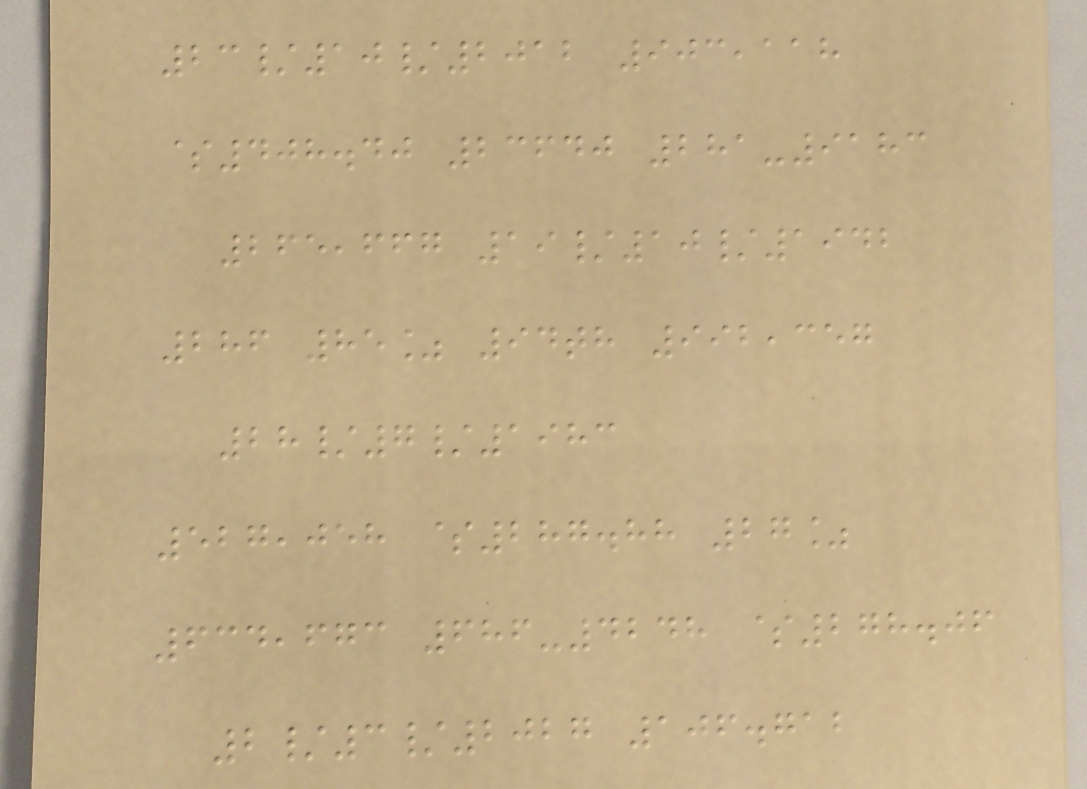23/10/2012 903,118
$408.40 23640 281-9183
265,667 19/10/1942
286 85% 94th 992,357
28/7/1983
527,058 $287.88 27%
634,673 686-4248 $278.06
2/3/2027 106.712
